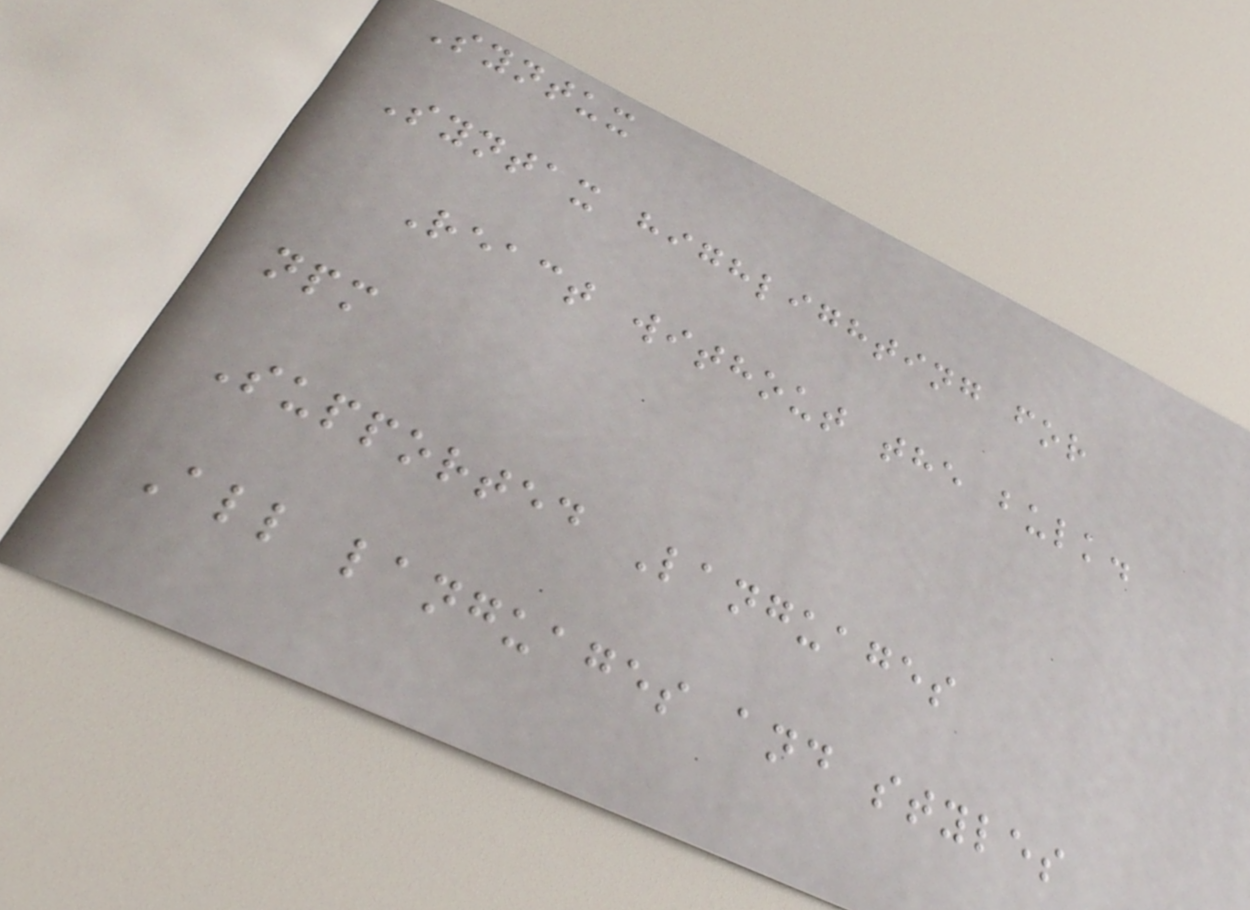Syntux
Syntax highlighting for
React without the bulk.
npm
Supported Languages
All languages and styles
